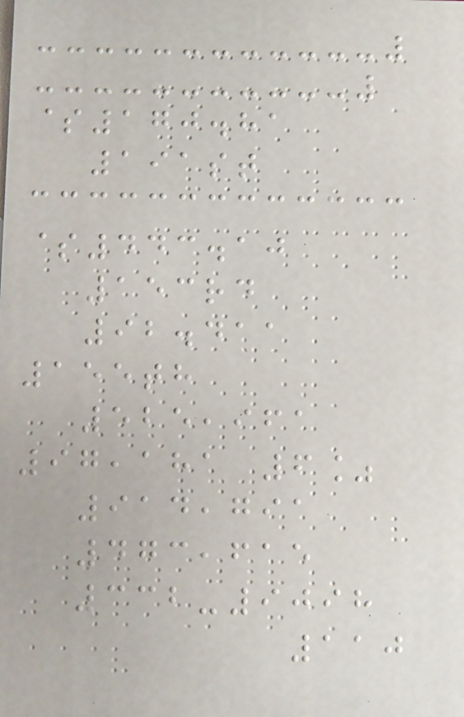$170.81
191st
$443.10
153rd
92.411
155th
525,961
97,181 6%
914,791
473,615
332-9098
110
